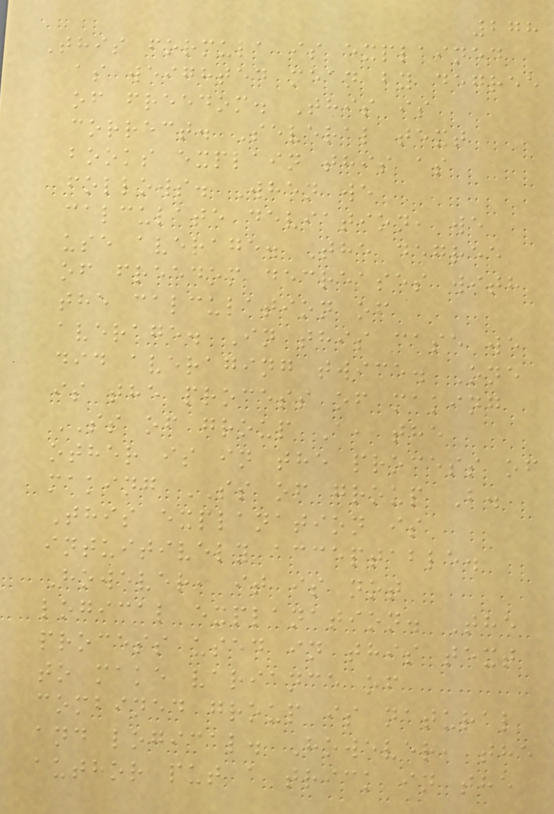278
This formula is explained
as weighted mean by degree
of freedom. This is
correct. Several text
books explain this as
follows. When we
calculate deviation, we
use average. The degree
of freedom decreases with
the calculation of
average. In this case we
did averaging twice. One
is the process of making
SS of group A, the
other is in the process of
making SS of group B.
This explanation is
intuitively acceptable.
However, it is not
logical explanation. The
process used in this text
to make variance of
combined group is natural
and logical. However, the
author put a trick in the
